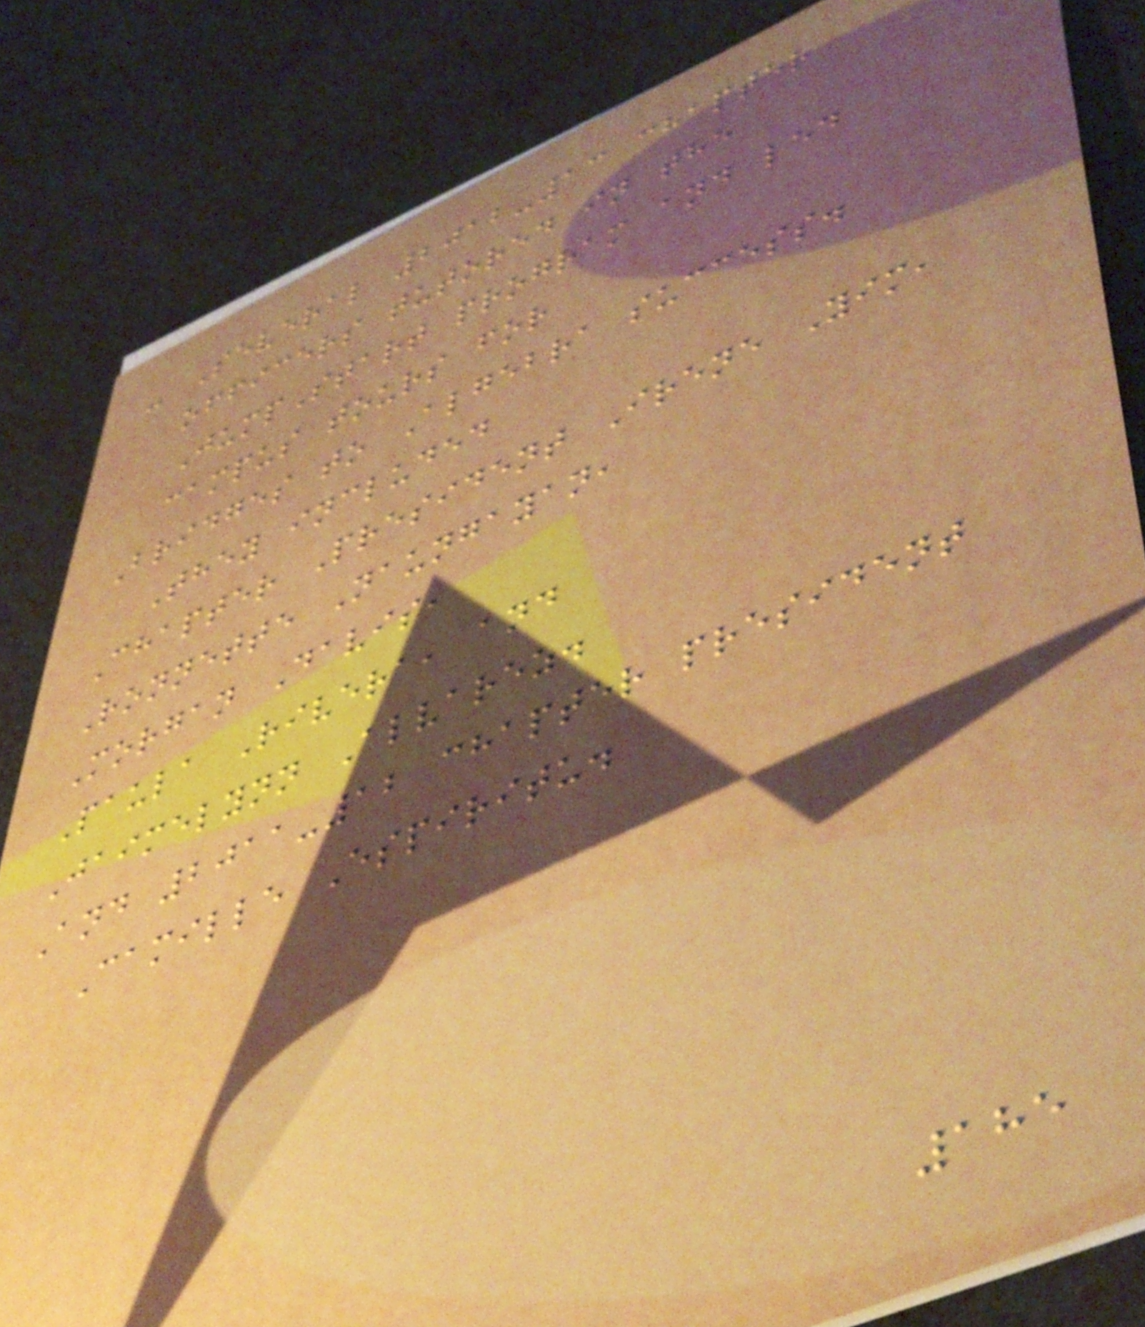- Several 2012-13 chapter
officers tutored in the
JumpStart program and led
campus tours for
Bridges to Algebra success.
They included
Chapter President Irene Yim,
Ronnette Naungayan,
Morgan Davis,
Paula Rivera, and
Jaimelynn Alvarez.
And 2011-12 chapter president
Camille Espiritu.
185
